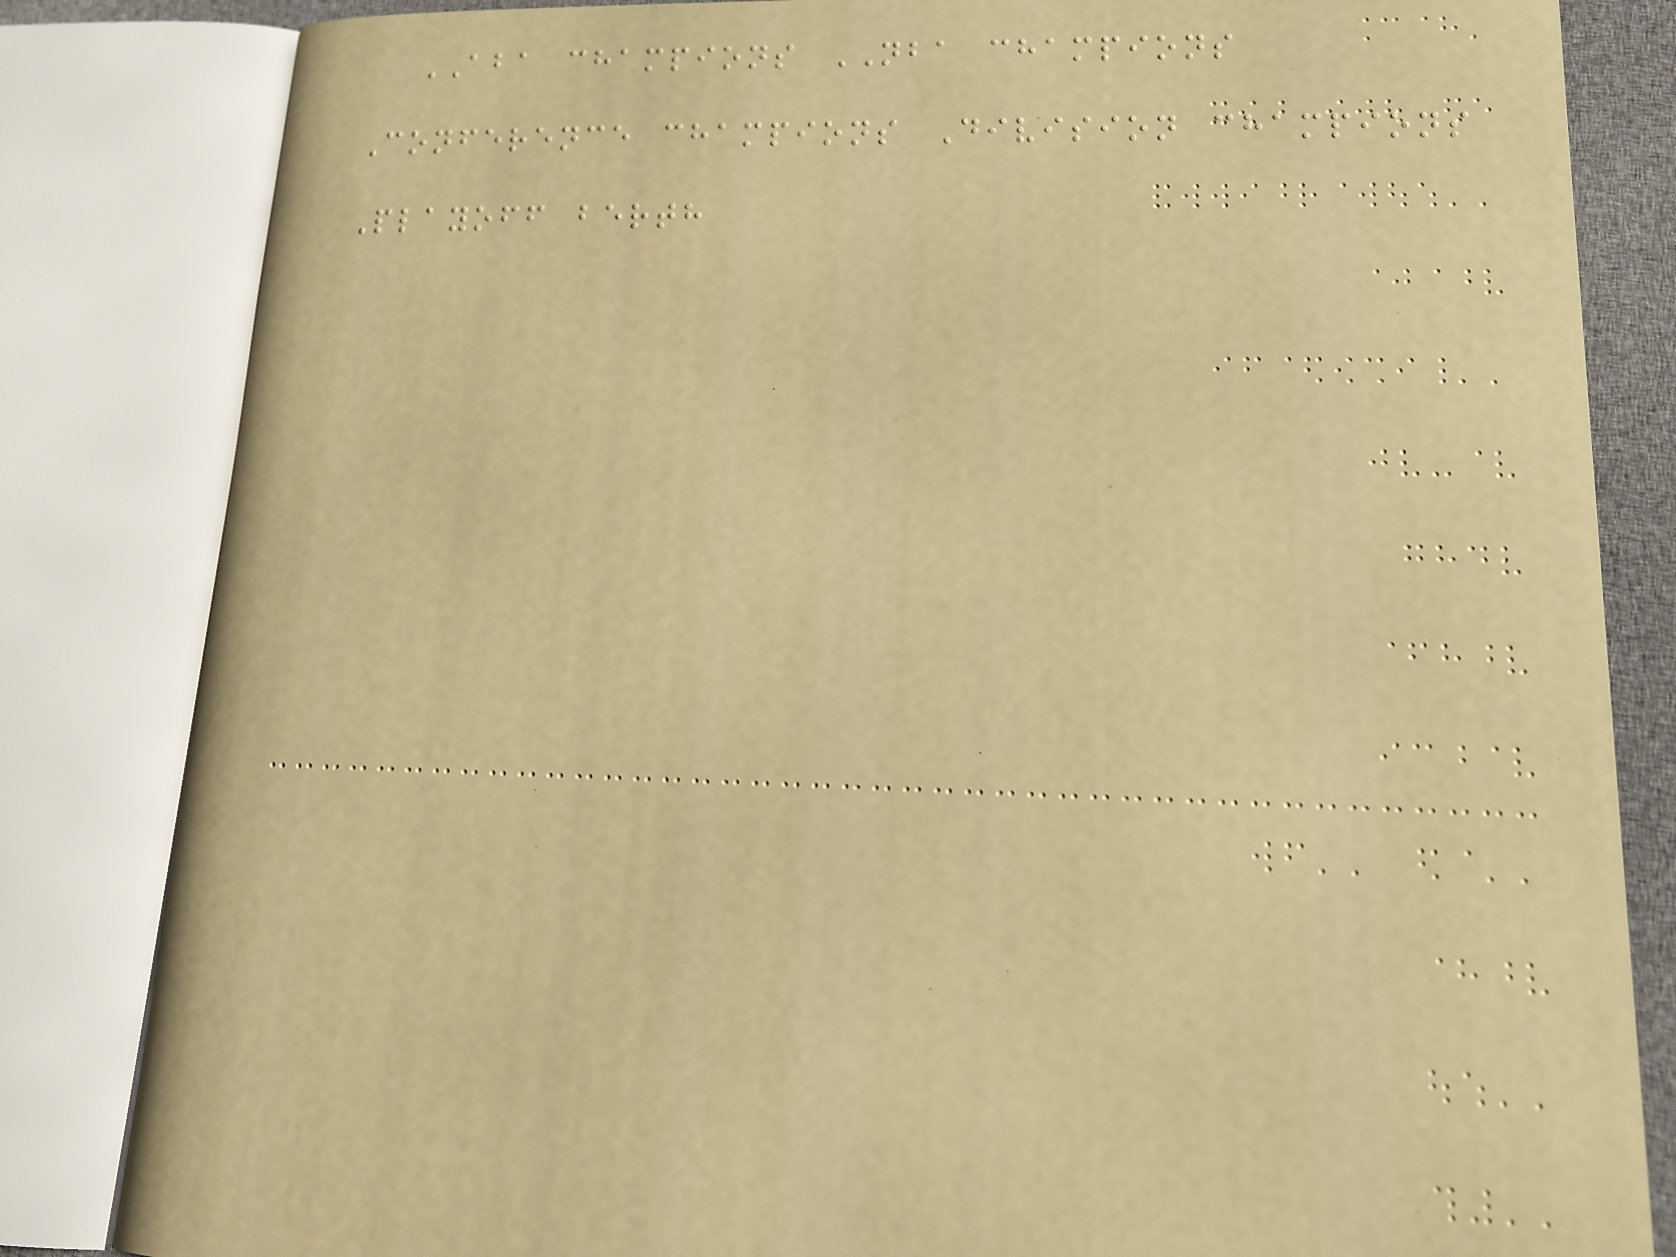ABA champions NBA champions
Conference champions Division champions
Playoff berth
